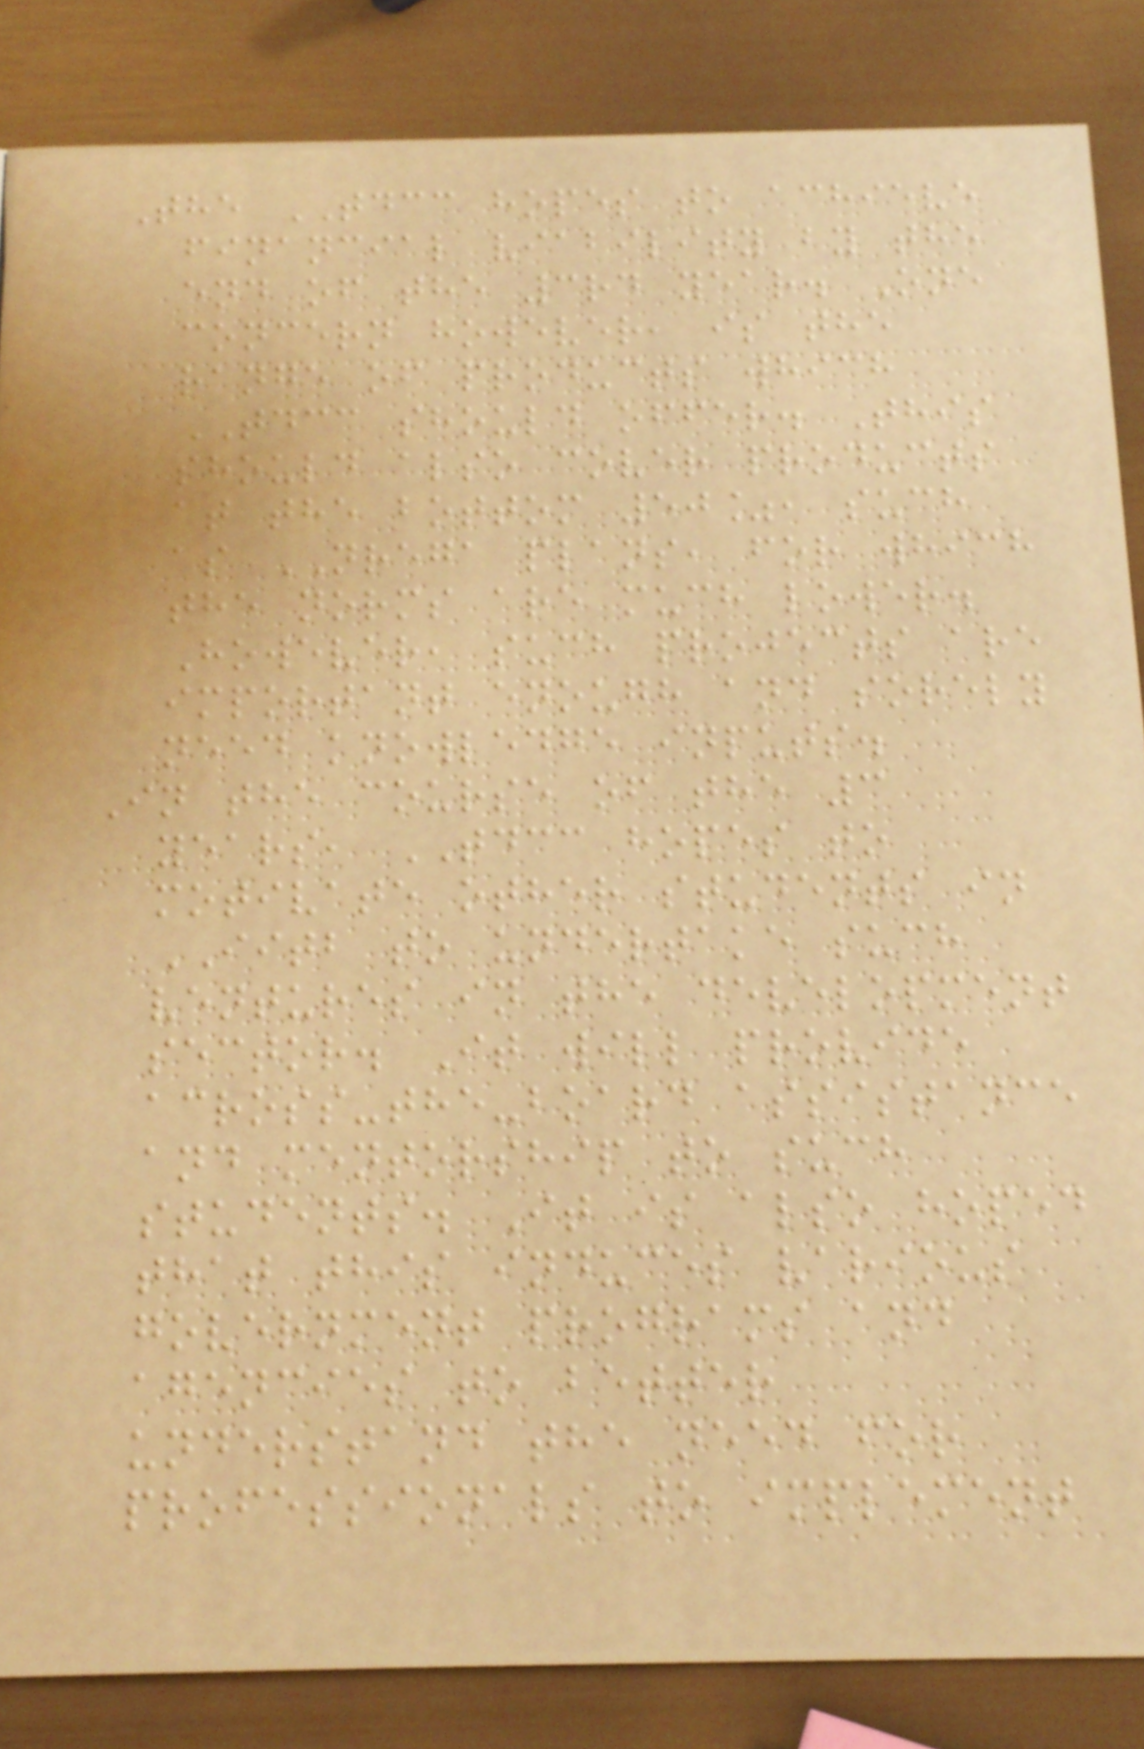The TDCC hopes to achieve
financial viability by the
end of the 3rd year. One
concern however, is the
range of products which
TDCC should offer. This
should also cover products
at the bottom 50%, such
as NREGA plans, for which
the norms are much lower.
However, such projects are
important enough and sorely
need knowledge inputs.
In the course of the 3
years, TDCC hopes to
motivate other students in
IITB to undertake such
ventures in the development
sector. It will provide
across-the-board assistance
and mentorship to such
students. It is also hoped
that this induces various
government programs and
agencies to better
understand the need for
professionals to implement
